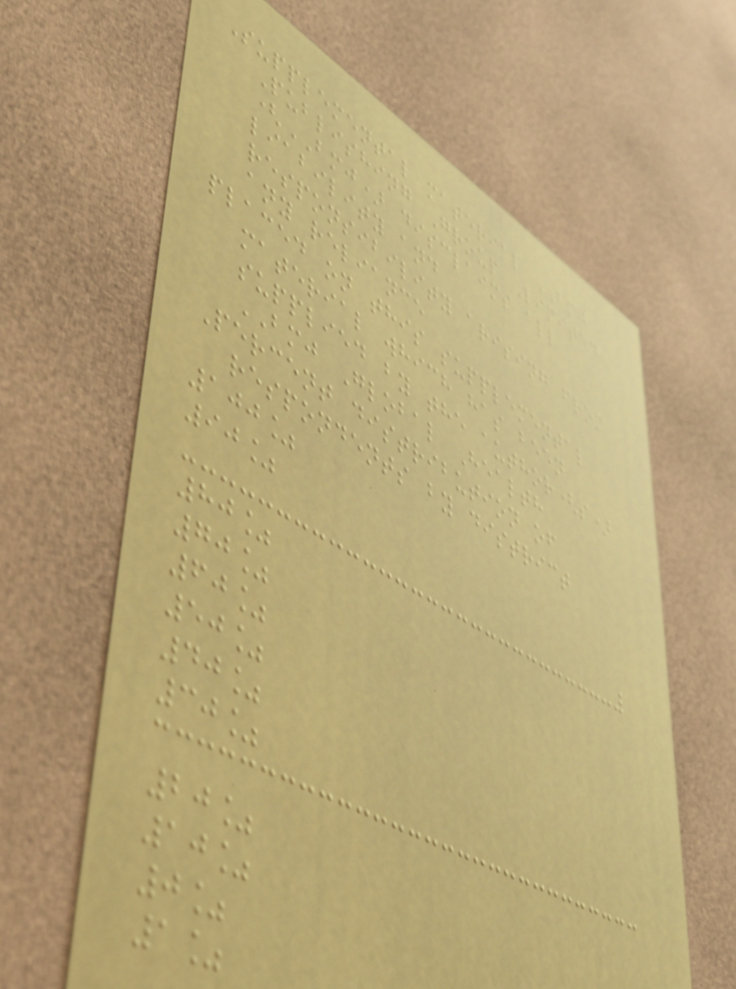Supplemental material BMJ
Publishing Group Limited
(BMJ) disclaims all
liability and
responsibility arising from
any reliance
placed on this supplemental
material which has been
supplied by the author(s)
BMJ Global Health
Percent distribution of
respondents by district
100%
90%
80%
70%
60%
50%
40%
30%
20%
10%
0%
1%
